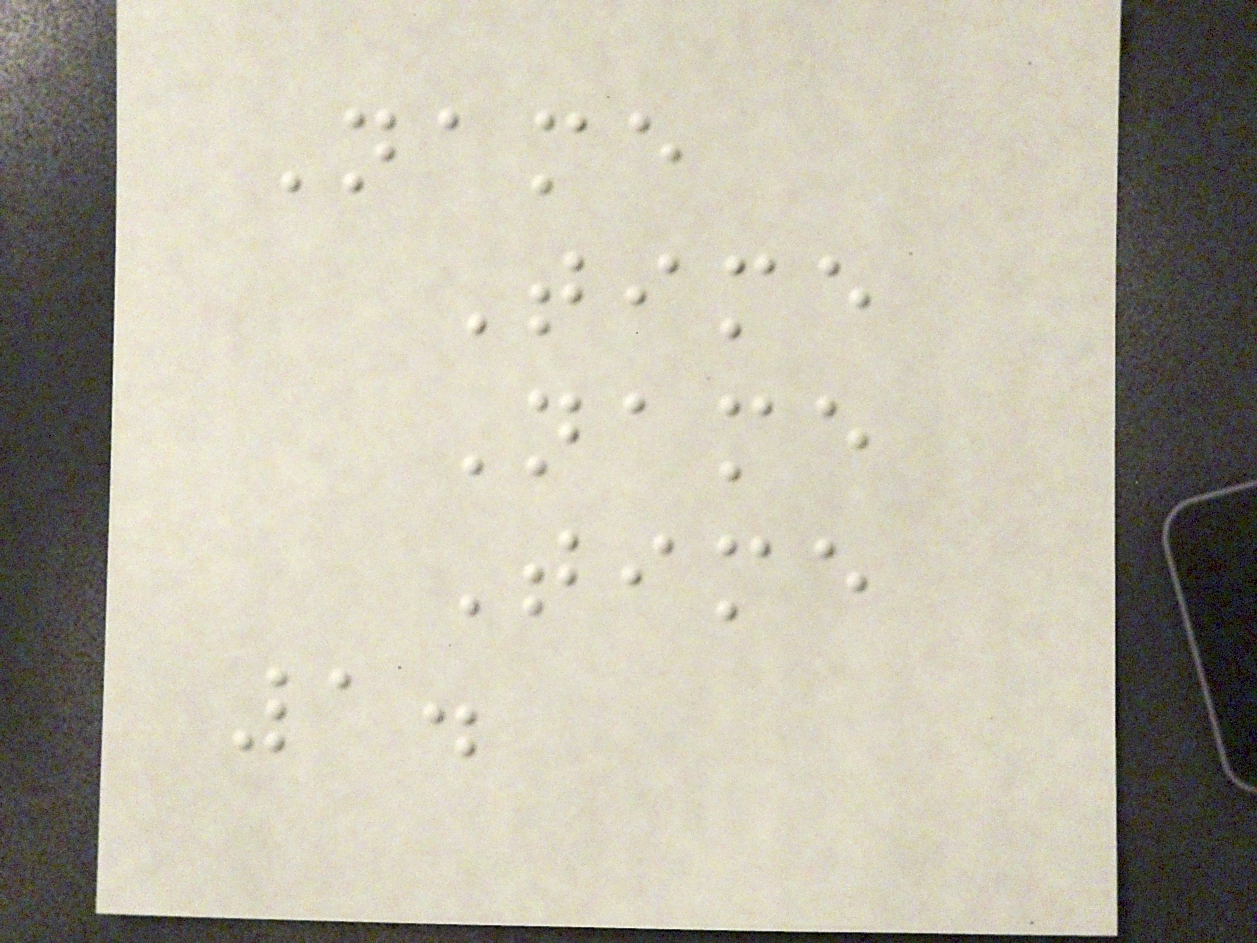Name
Time
Name
Time
1.
